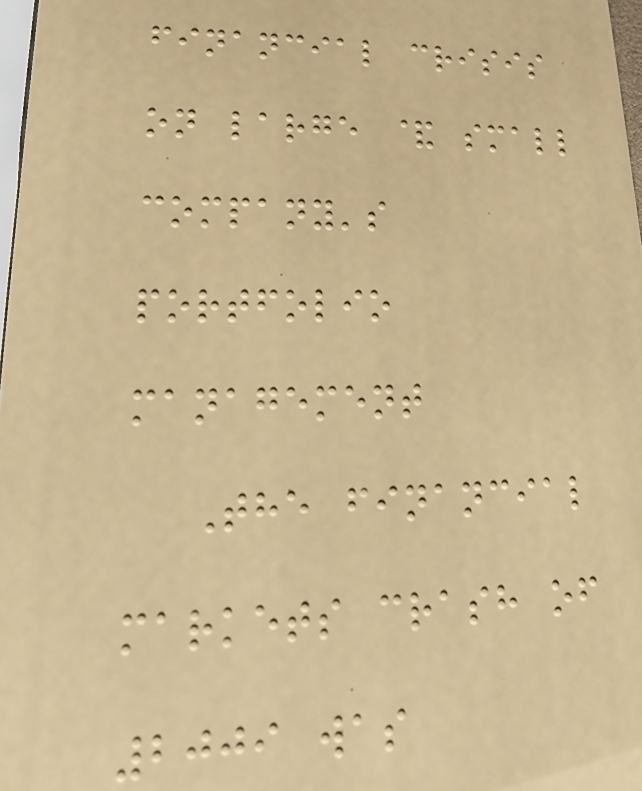financial crisis
on large & small
company's
portfolio
management
The financial
markets crash of
2009 was
